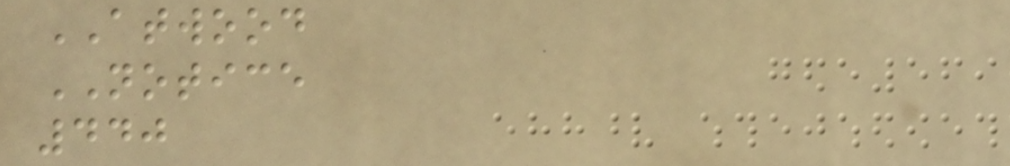ATWOOD
NOTICE
440
